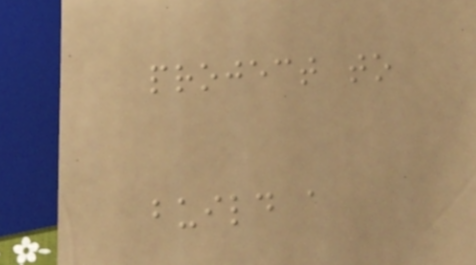project to
build a
